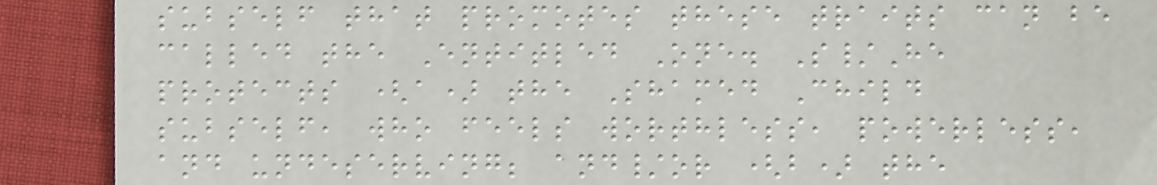subself that promotes these traits can be
called the Entitled One. S/He
protects (a) the Shamed Child
subself, who feels worthless, powerless,
and undeserving; and/or (b) the
